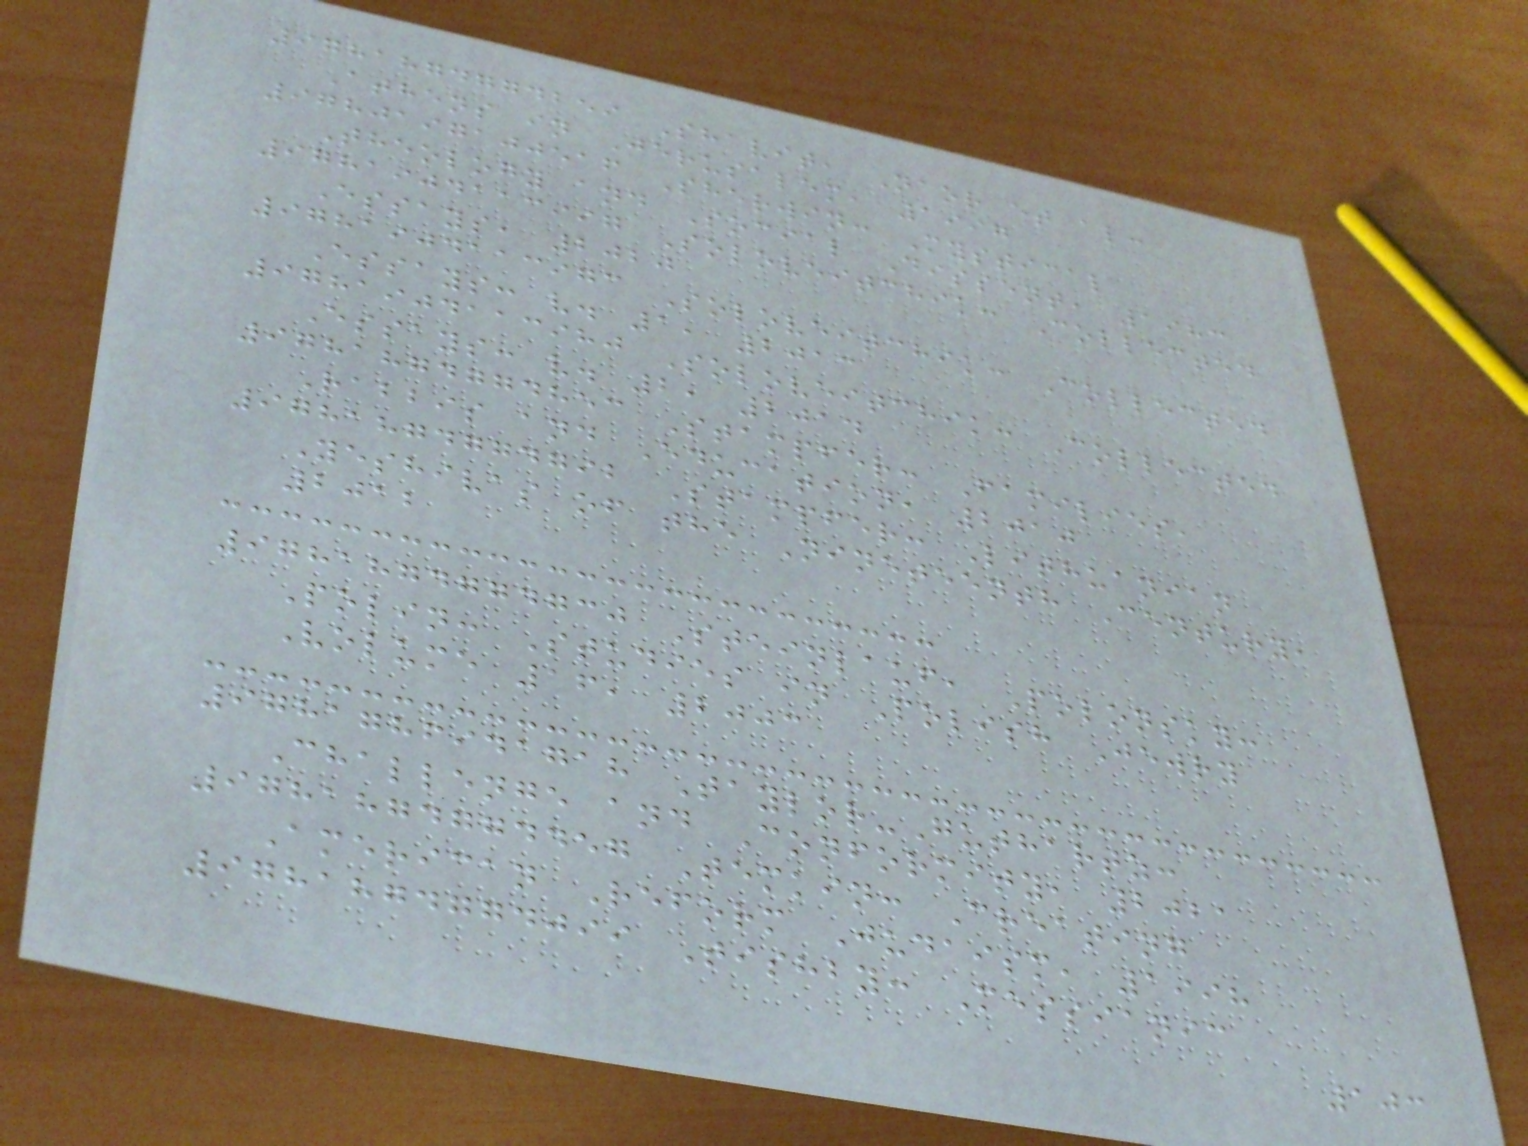9781874774259 Shavit, Naor et al:
Athens in Jerusalem, 1997
9780197100516 Sherwin: Mystical
Theology and Social Dissent, 1983
9781904113997 Soloveitchik: Collected
Essays, 2020
9781904113973 Soloveitchik: Collected
Essays: v. 1, 2013
9781904113980 Soloveitchik: Collected
Essays: v. 2, 2014
9781874774853 Stampfer: Families,
Rabbis and Education, 2010
9781874774792 Stampfer: Lithuanian
Yeshivas of the Nineteenth Century,
2012
9781874774730 Steinlauf, Polonsky:
Polin: Studies in Polish Jewry
Volume 16, 2003
9781786941718 Taylor-Guthartz:
Challenge and Conformity, 2021
9781874774457 Temkin: Creating
American Reform Judaism, 1998
9781874774099 Tishby: Messianic
103
